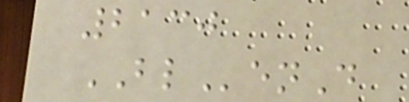2130
BLenD
